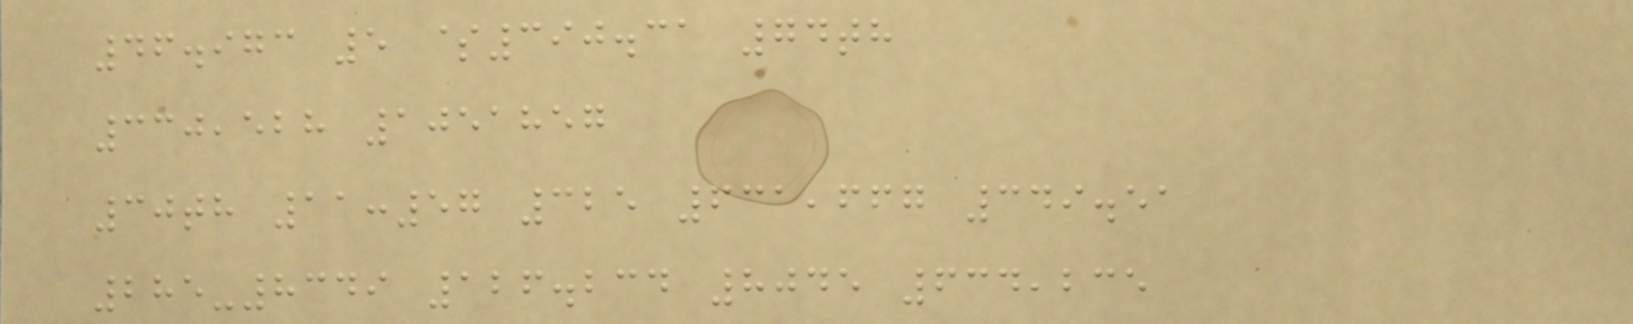46.973 5 $390.31 74th
330,528 1051857
30th 11:57 325 631,667 349.51
285-8349 126.234 8045 634,235
